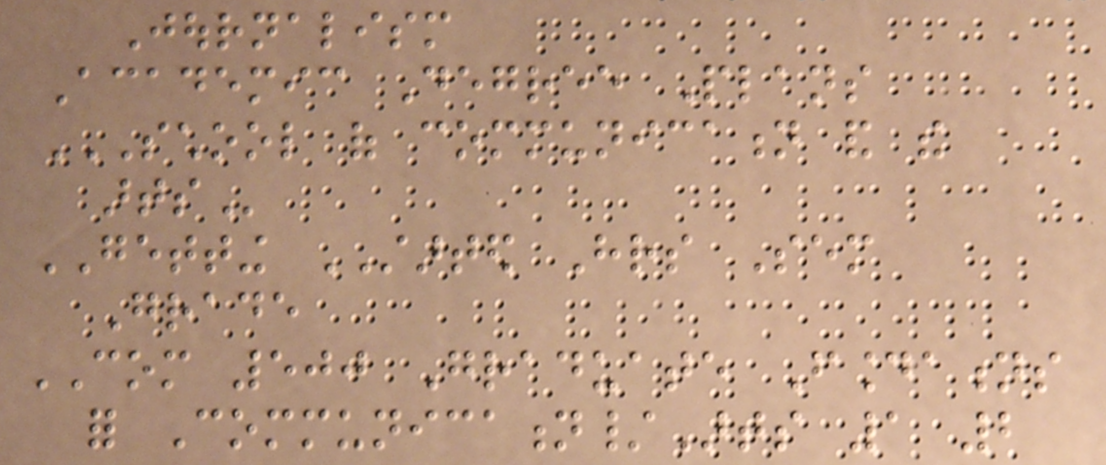Journalism
Academic Degree Plans
SCHOOL OF COMMUNICATION AND THE
ARTS
GETTING STARTED Hrs Sem
Grade
COM 500 Graduate Foundations
for Communication/Arts 1 2
